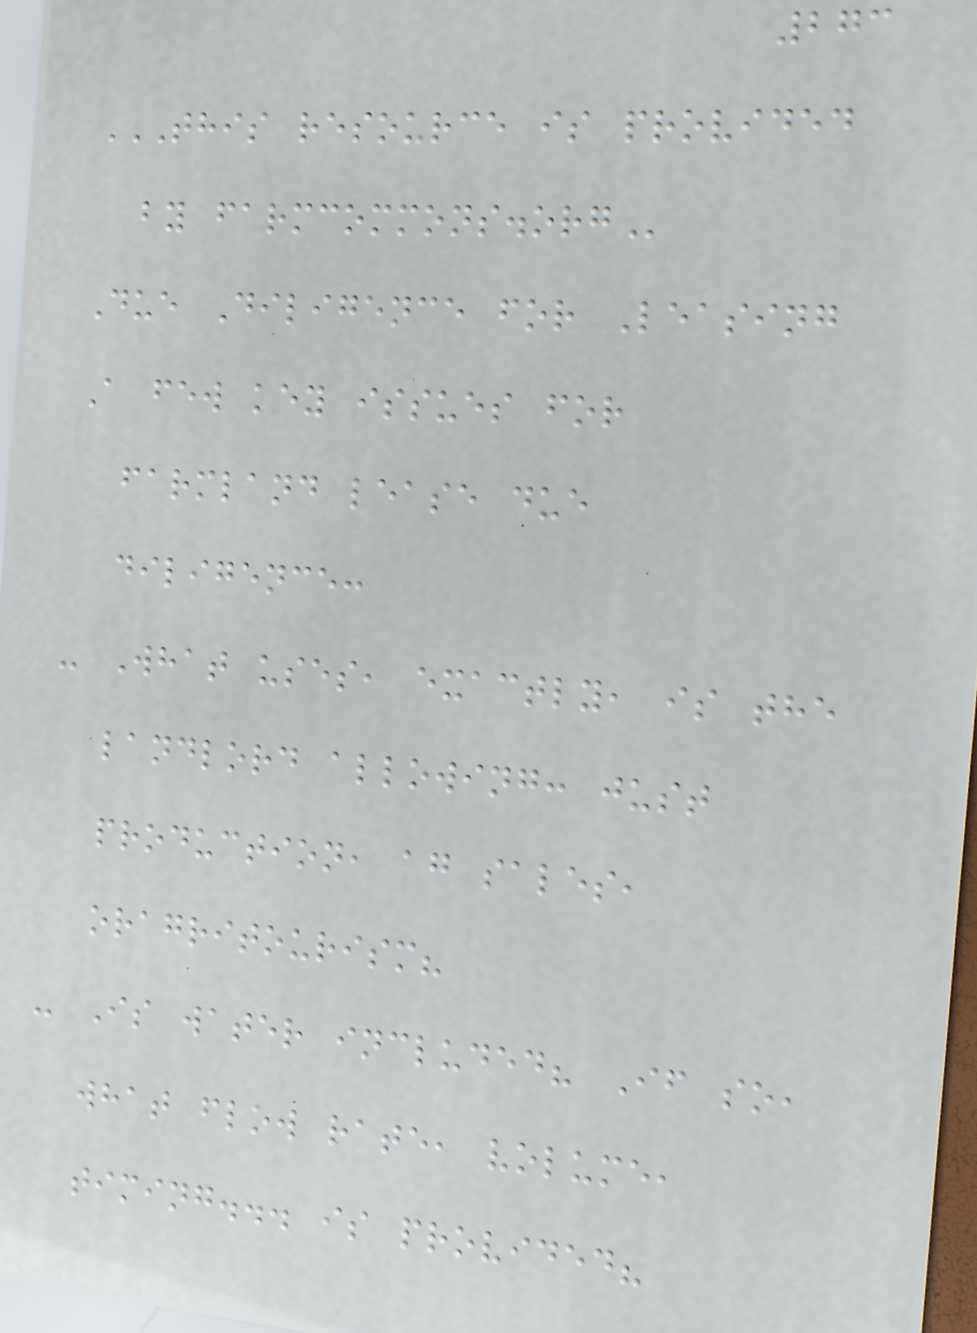273
THIS RESOURCE IS PROVIDED
BY FARMCOMMONS.ORG
Due Diligence for Leasing
A few key issues for
farmland lease due
diligence:
- What uses, exactly, is the
landlord allowing: just
production, ag sales,
oragritourism?
- Is water included? If so,
what flow rate, volume,
timing... is provided?
